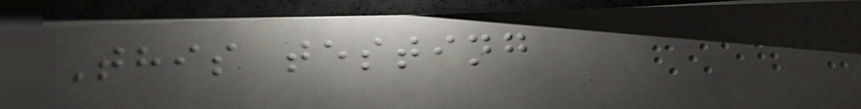This testing
